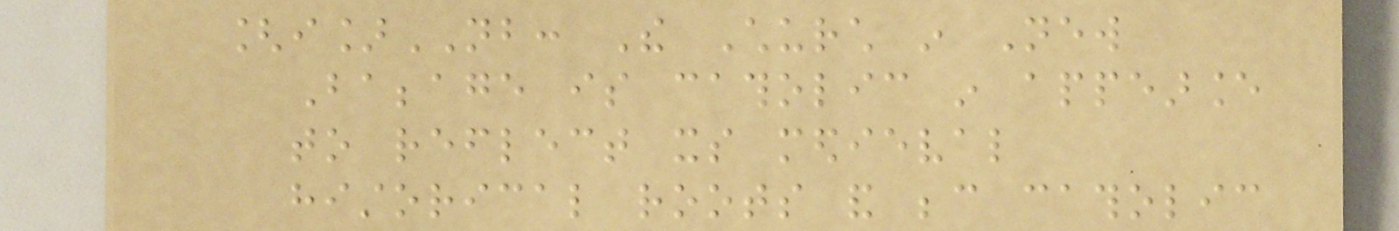[i]NB: The Church in New
Babbage is catholic in appearance
to reflect its medieval
historical roots and because catholic
